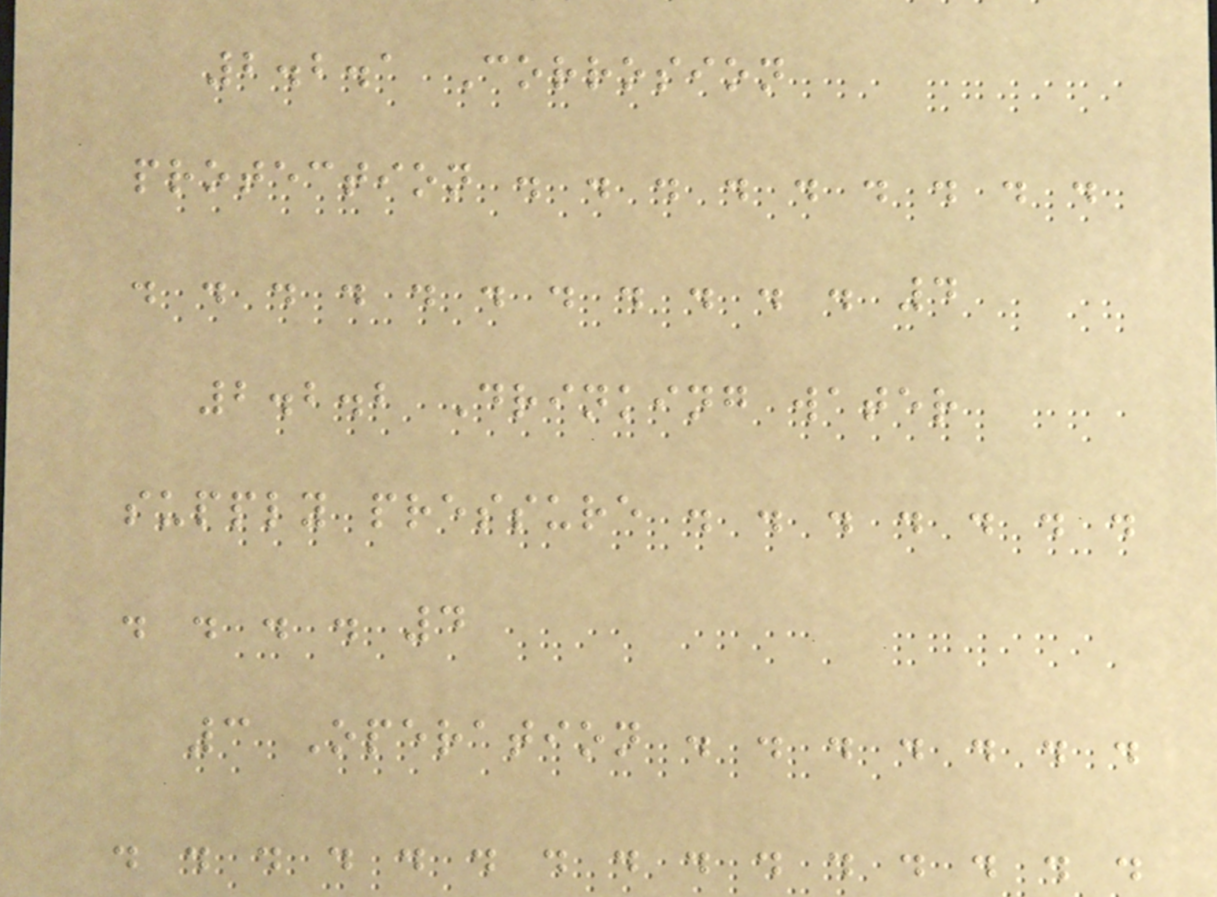2.2.1 Corrosion
protection . . . . . . . . .
. . . . . . . . . . . 4
2.2.2 Drinking water
supply pressure . . . . . . .
. . . . 4
3 Operation . . . . . . .
. . . . . . . . . . . . . . .
